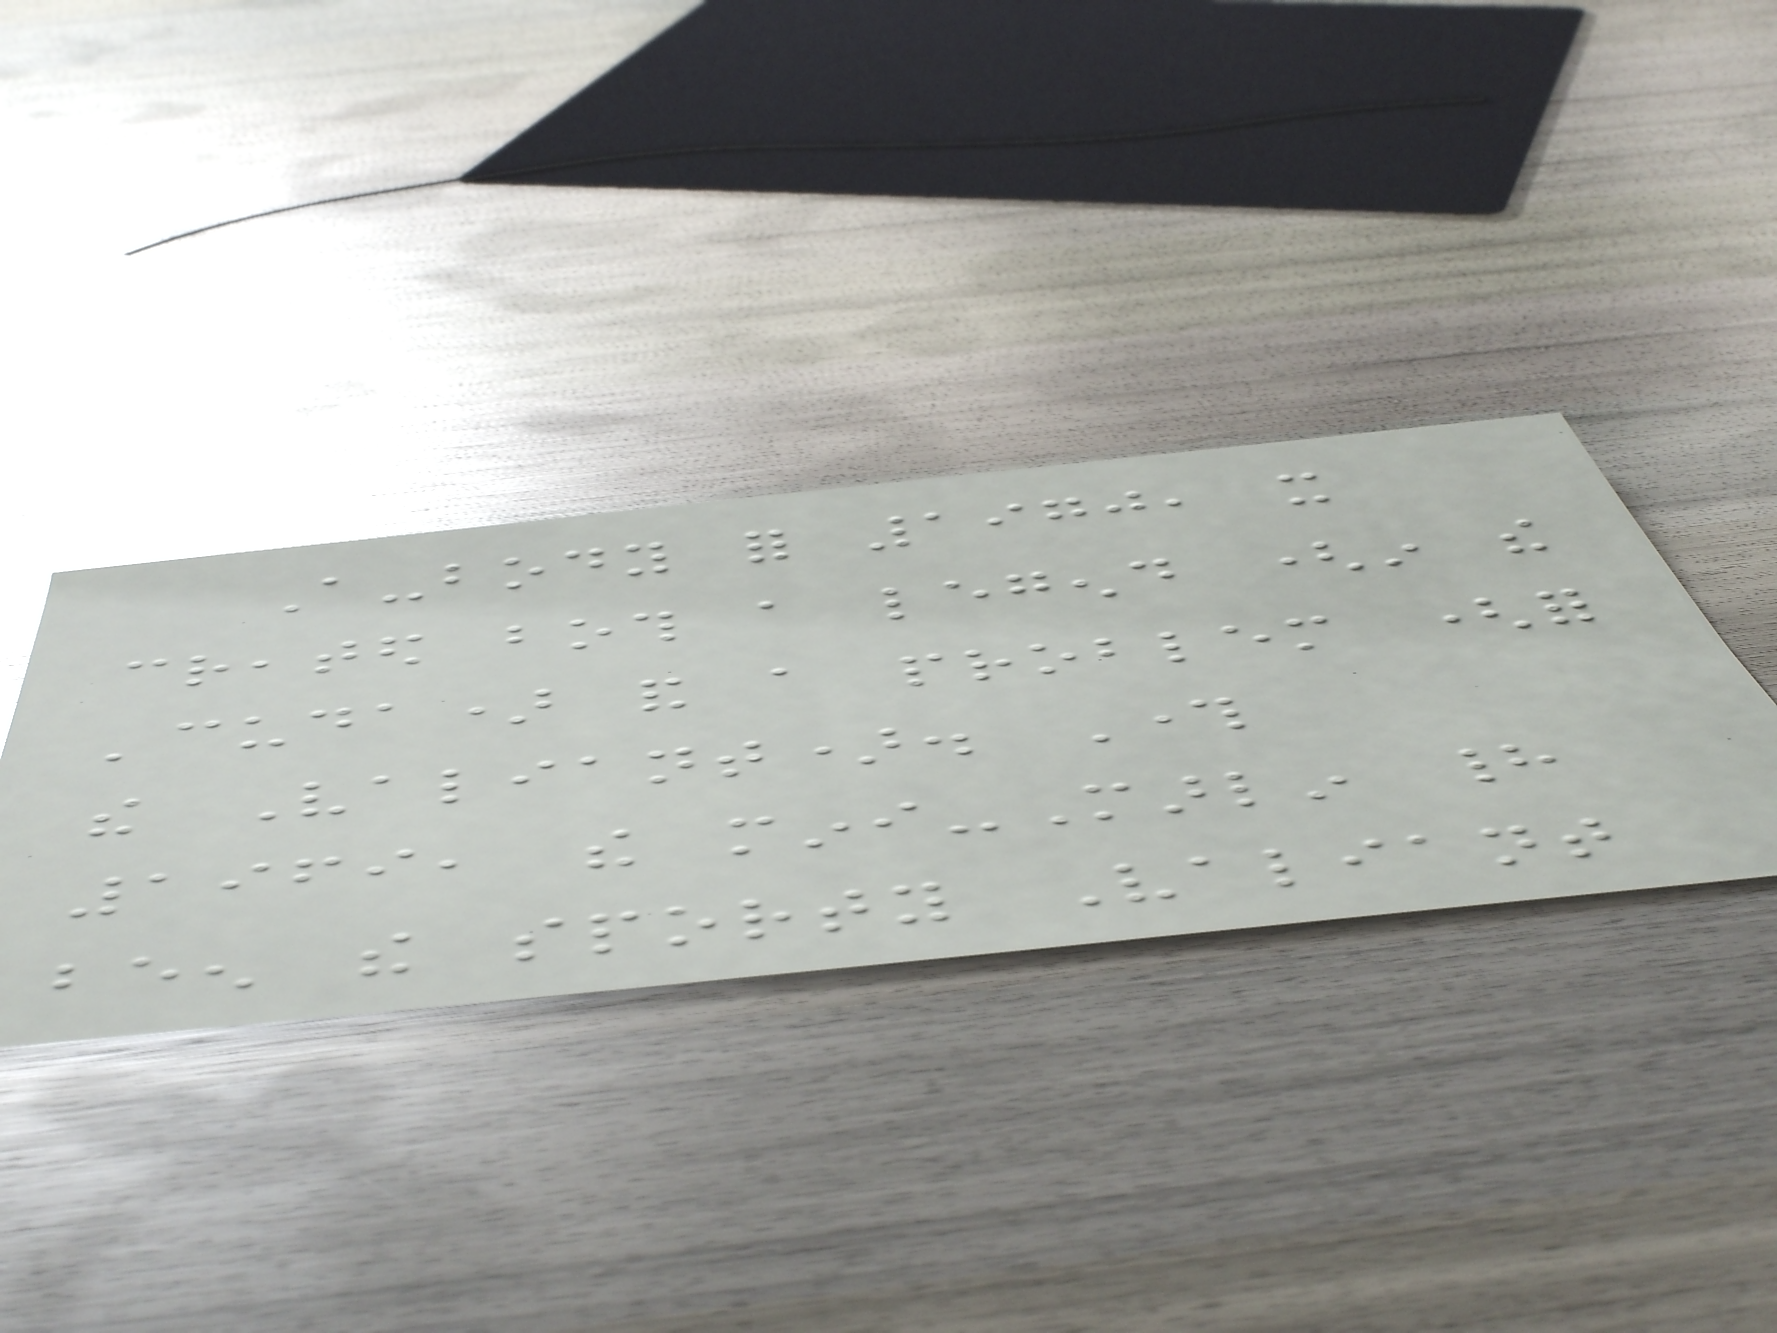A-body for 1970, it
created both a legend (in the
'cuda) and a problem (for
the Valiant). Through
1969, the mini-Marlin had
been the sporty Valiant
